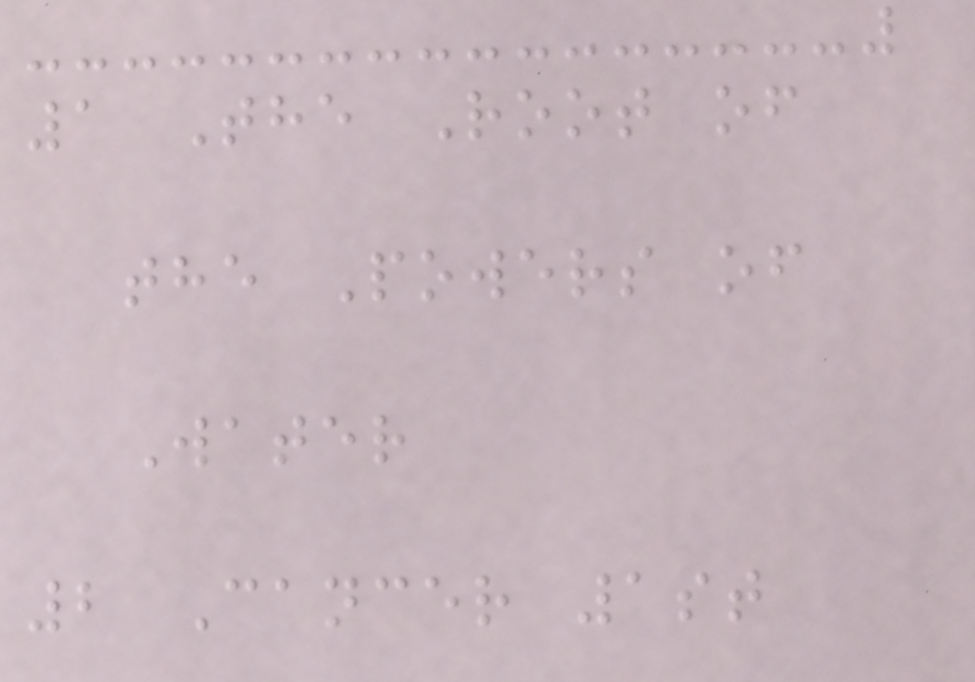1 The Root of
the Powers of
Water
2 Cancer 1st
